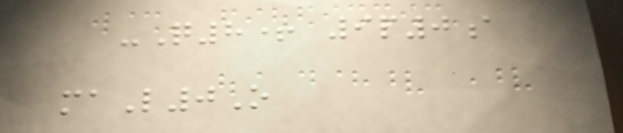-Q8+ 9p0a
maL0O
